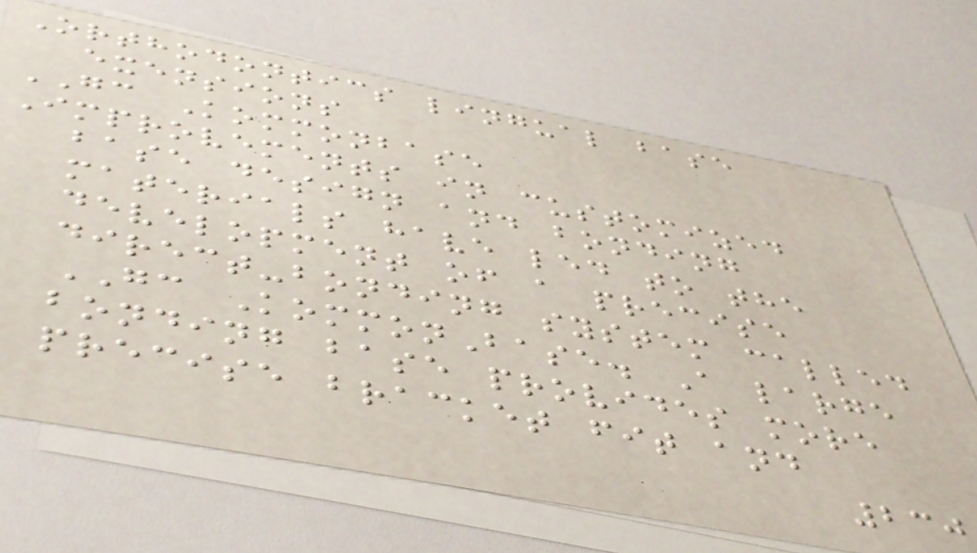Orthodontics lingual base
exensions
GC Kommonbase
Improvements in customized
base design and bonding
materials have led to the
development of a precise
direct-bonding system called
GC KommonBase. A large
bonding base provides more
precise bracket fit and
230
